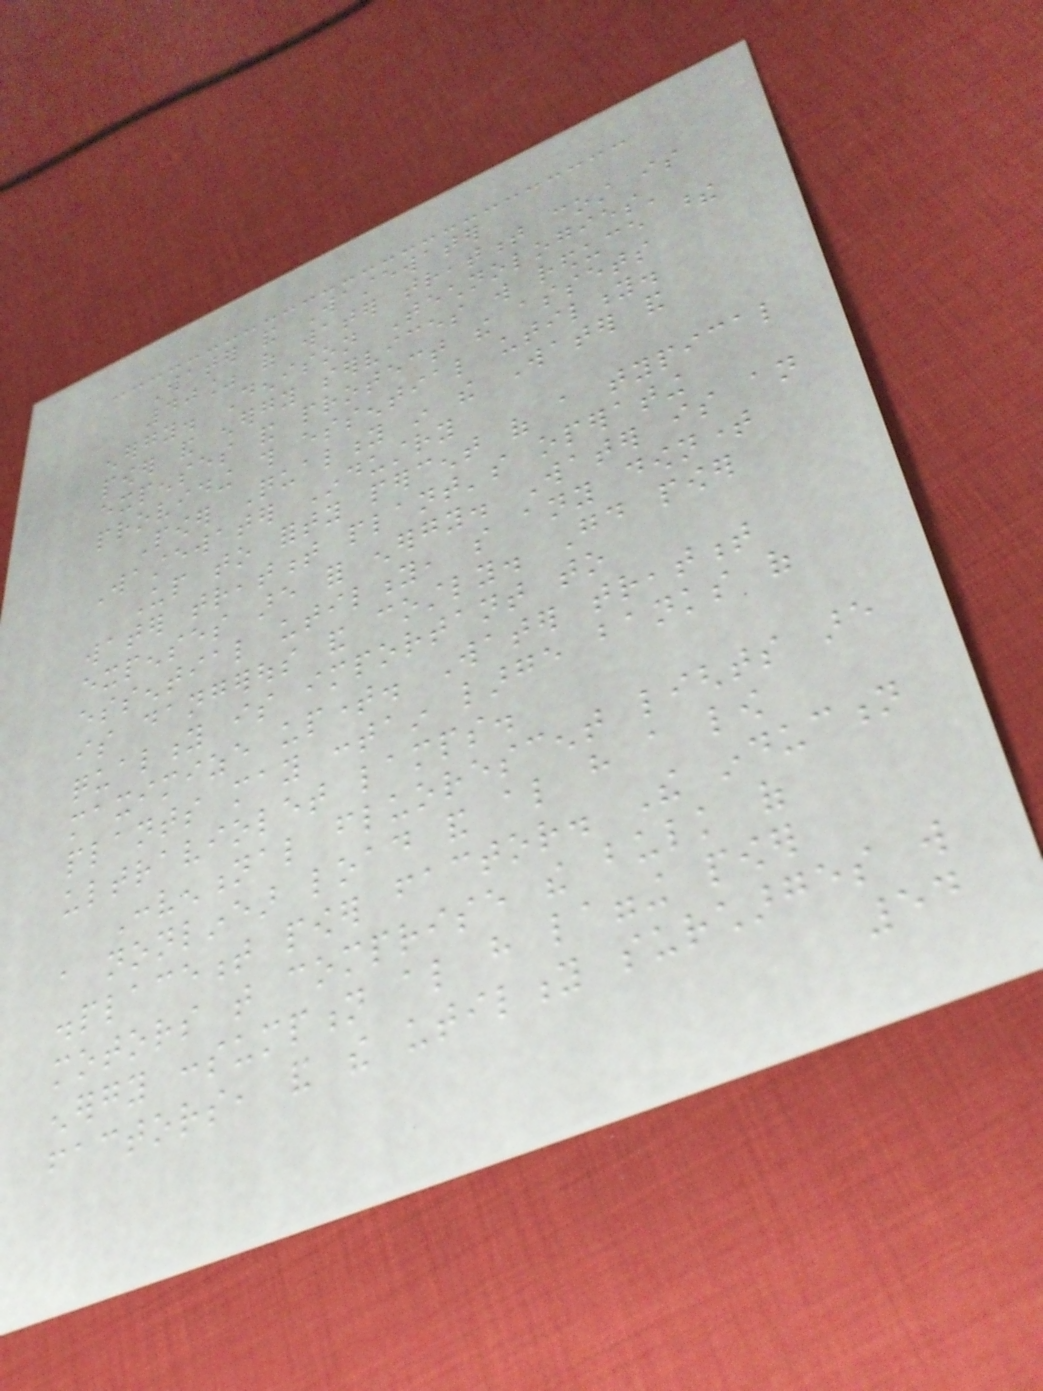Water and Wastewater
40% of water treatment cost is
energy. Denison Technologies'
power and energy services will reduce these
expenses and protect the assets
providing this essential utility.
Power Quality in the Water and
Wastewater Industry
Up to forty percent of a typical
water treatment plant's operating
expenses are for energy. Water is an
essential utility, so any downtime
is dangerous and costly. Good power
quality is important to
maximize uptime. Water treatment
plants may contain large banks of
ultraviolet lamps.
Conventional fluorescent lights are
a nonlinear load and also have a low
displacement power factor. The induction
motors that comprise the bulk of
energy consumption also have lagging power
factors, and the utility surcharges will
54
